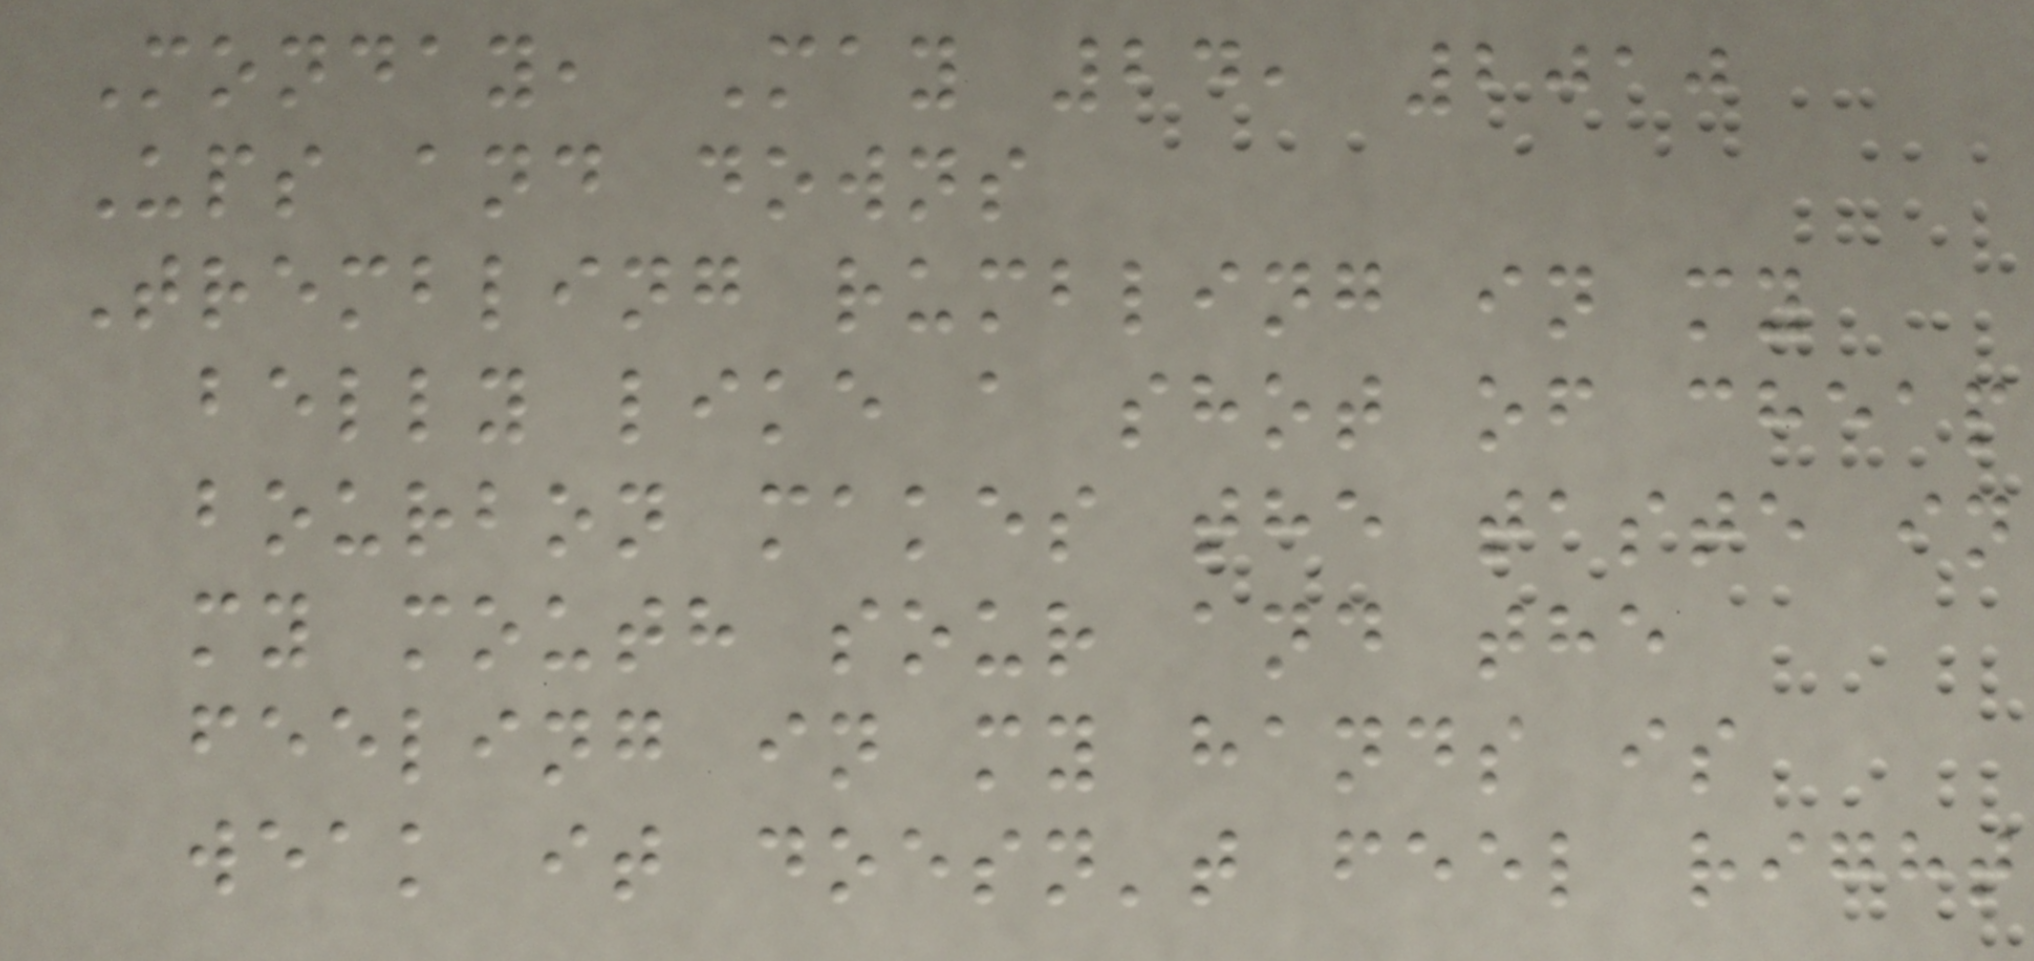Monday, May 24, 2010
Ups and downs
Trembling rumbling in my
belly like a shot of cheap
bourbon makes the taste in
my mouth sour and the
feeling in my hands is
weak it doesn't feel right
